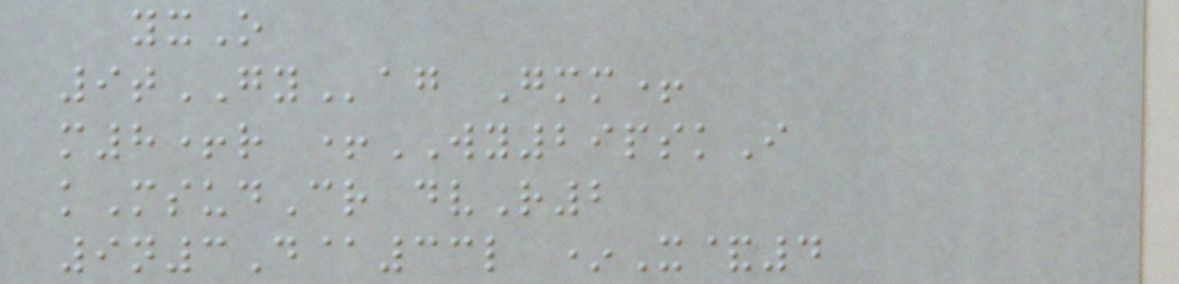yxO
9tGYag Gmm+
m8+r +WY29pskI
kMsudCr dvR2
9n3D@33l *X&4
